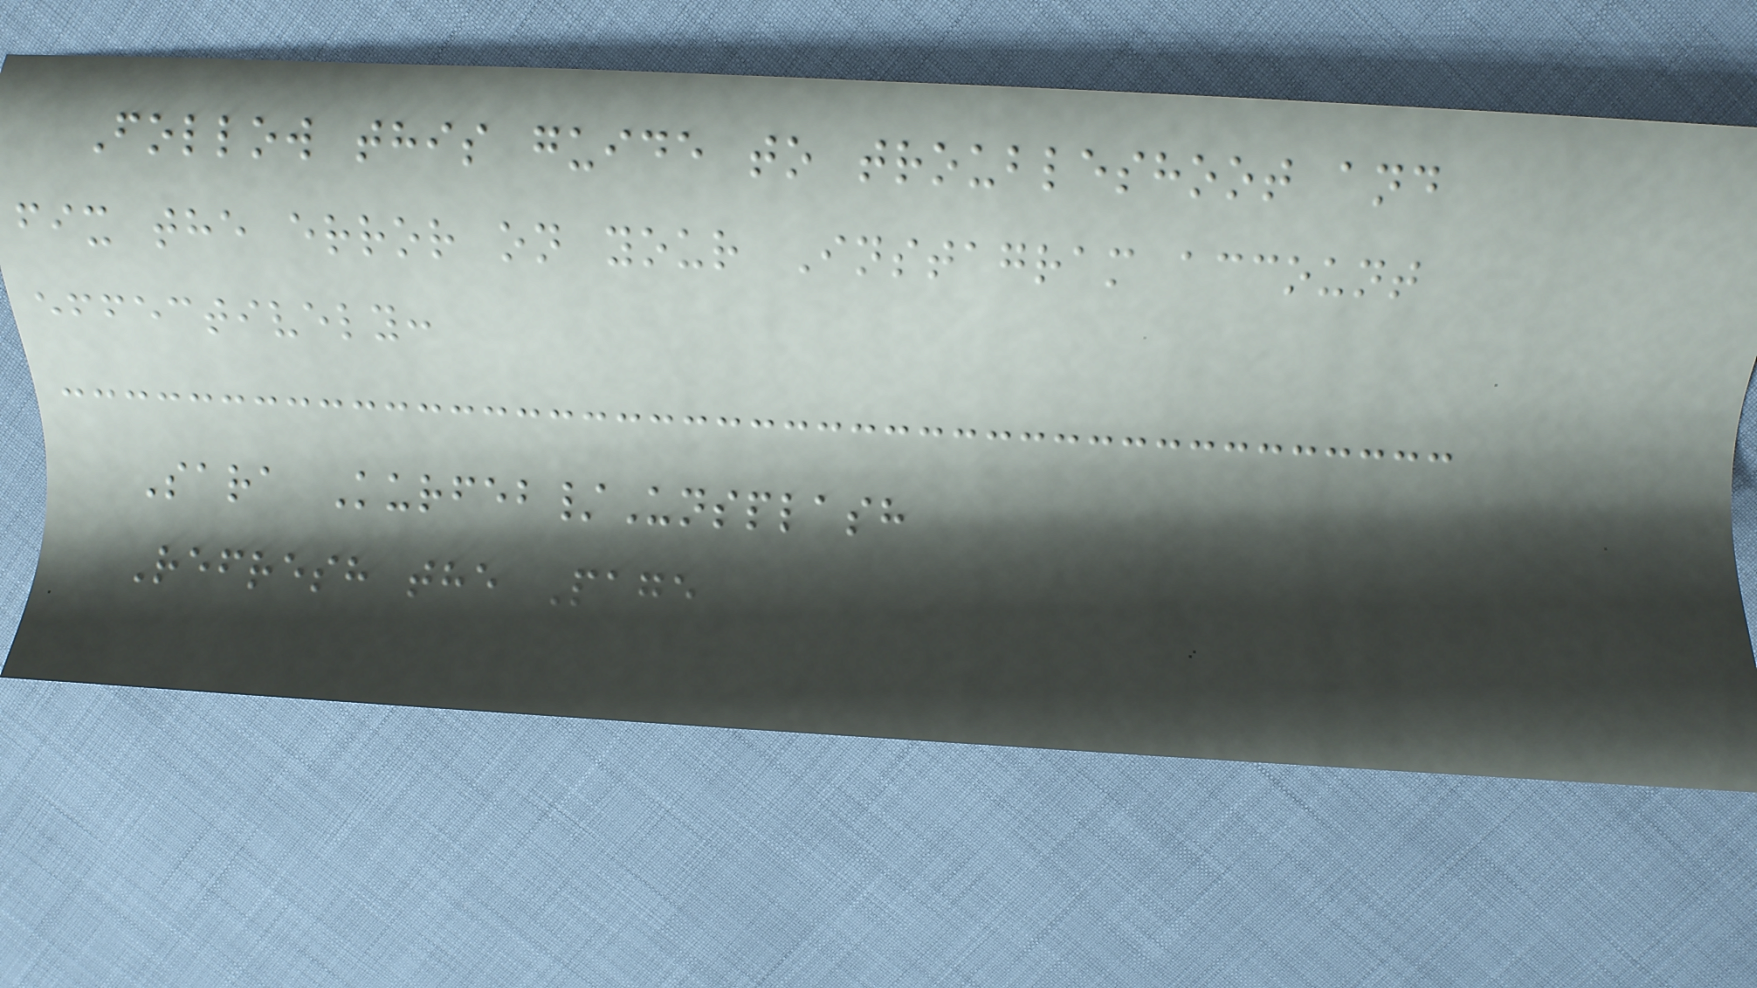Follow this guide to troubleshoot and
fix the error on your Instagram account
effectively:
Sara Kurfeb/Unsplash
Refresh the Page
